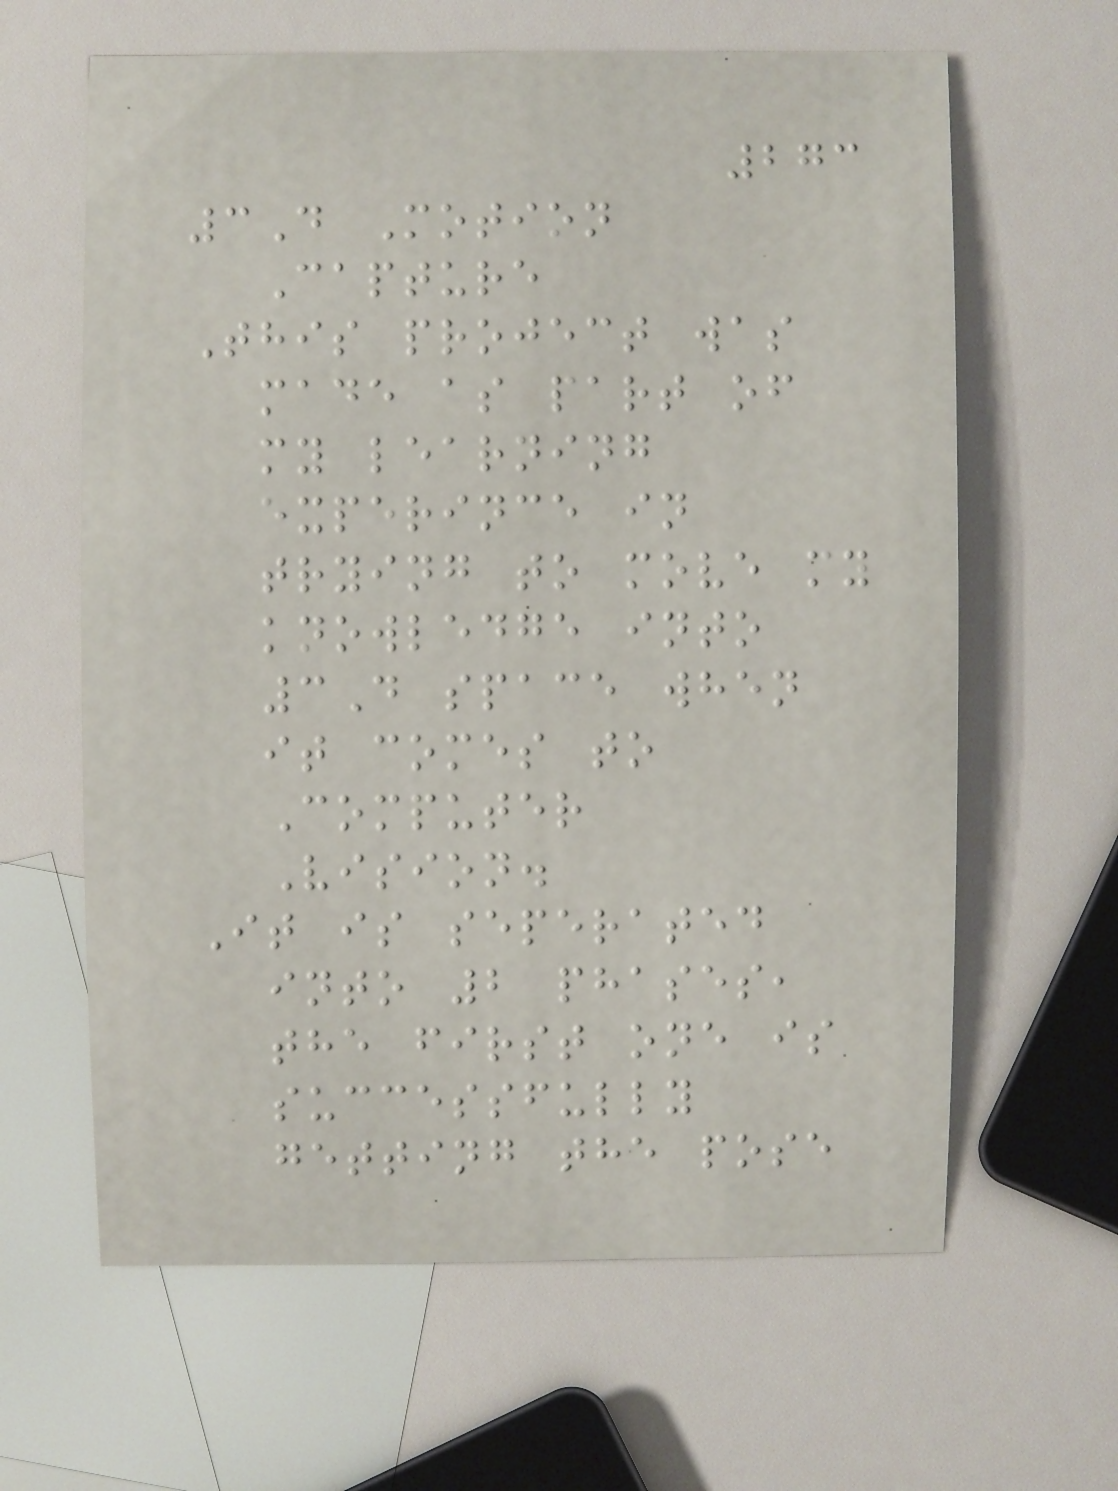273
3D Motion
Capture
This project was
made as part of
my learning
experince in
trying to move my
knowledge into
3D space when
it comes to
Computer
Vision.
It is seperated
into 2 phases,
the first one is
successfully
getting the pose
